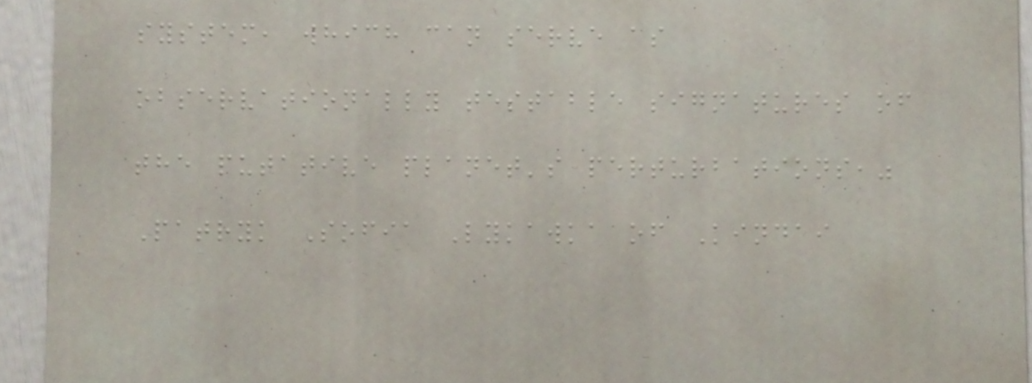system, which can serve as
observationally testable signatures of
the putative planet's perturbations,"
Patryk Sofia Lykawka of Kindai
